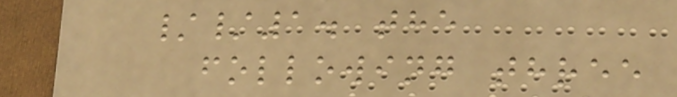//1. the
following three
